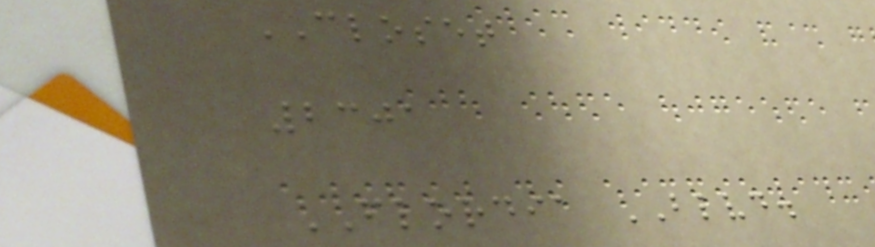CLOSET
2301
FLORDIA BLVD.
